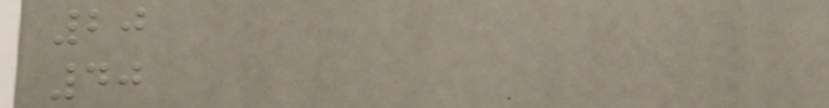20
40
